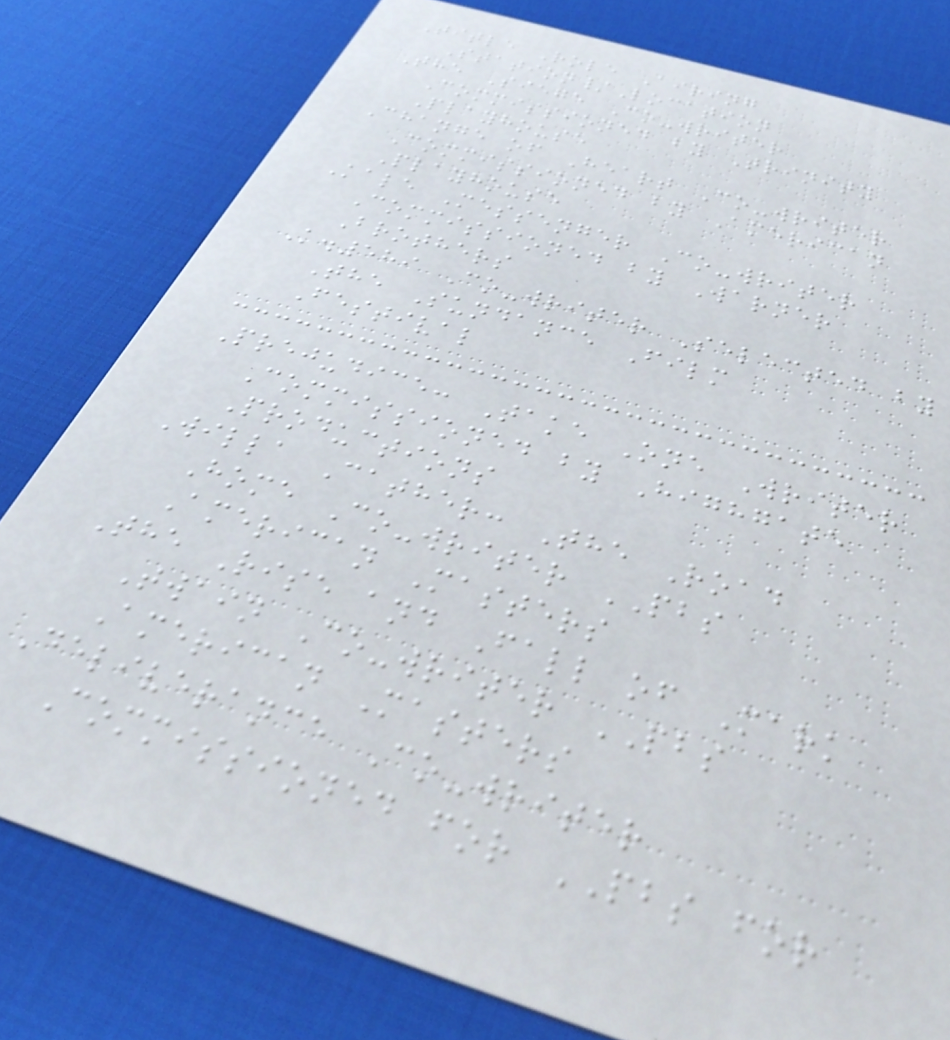Title Role Airing
Station/Location
The Siege Co-writer
Commissioned by Trinity
Playhouse
Change of Heart Co-writer
Commissioned by American
Playhouse
Kale Messenger Co-writer
Commissioned by Warner
Brothers
K.589 Co-writer Selected by
The Sundance Film
Festival
Prejudice: Take One Writer
Commissioned by Highgate
Productions
Willa Cather: The Road
Home Co-writer PBS
American Masters
The Rise and Fall of Mark
Twain Co-writer PBS
American Masters
Deliverance Co-writer
Commissioned for PBS for
